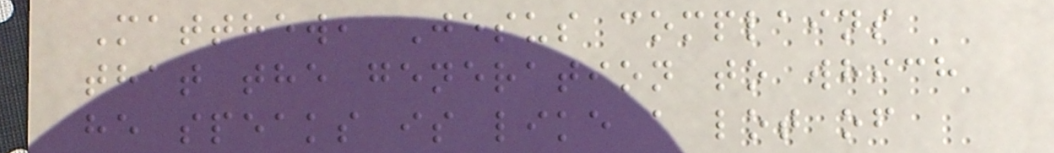Matthew, Jesus complains
that the generation to which
he speaks is like a lot of
